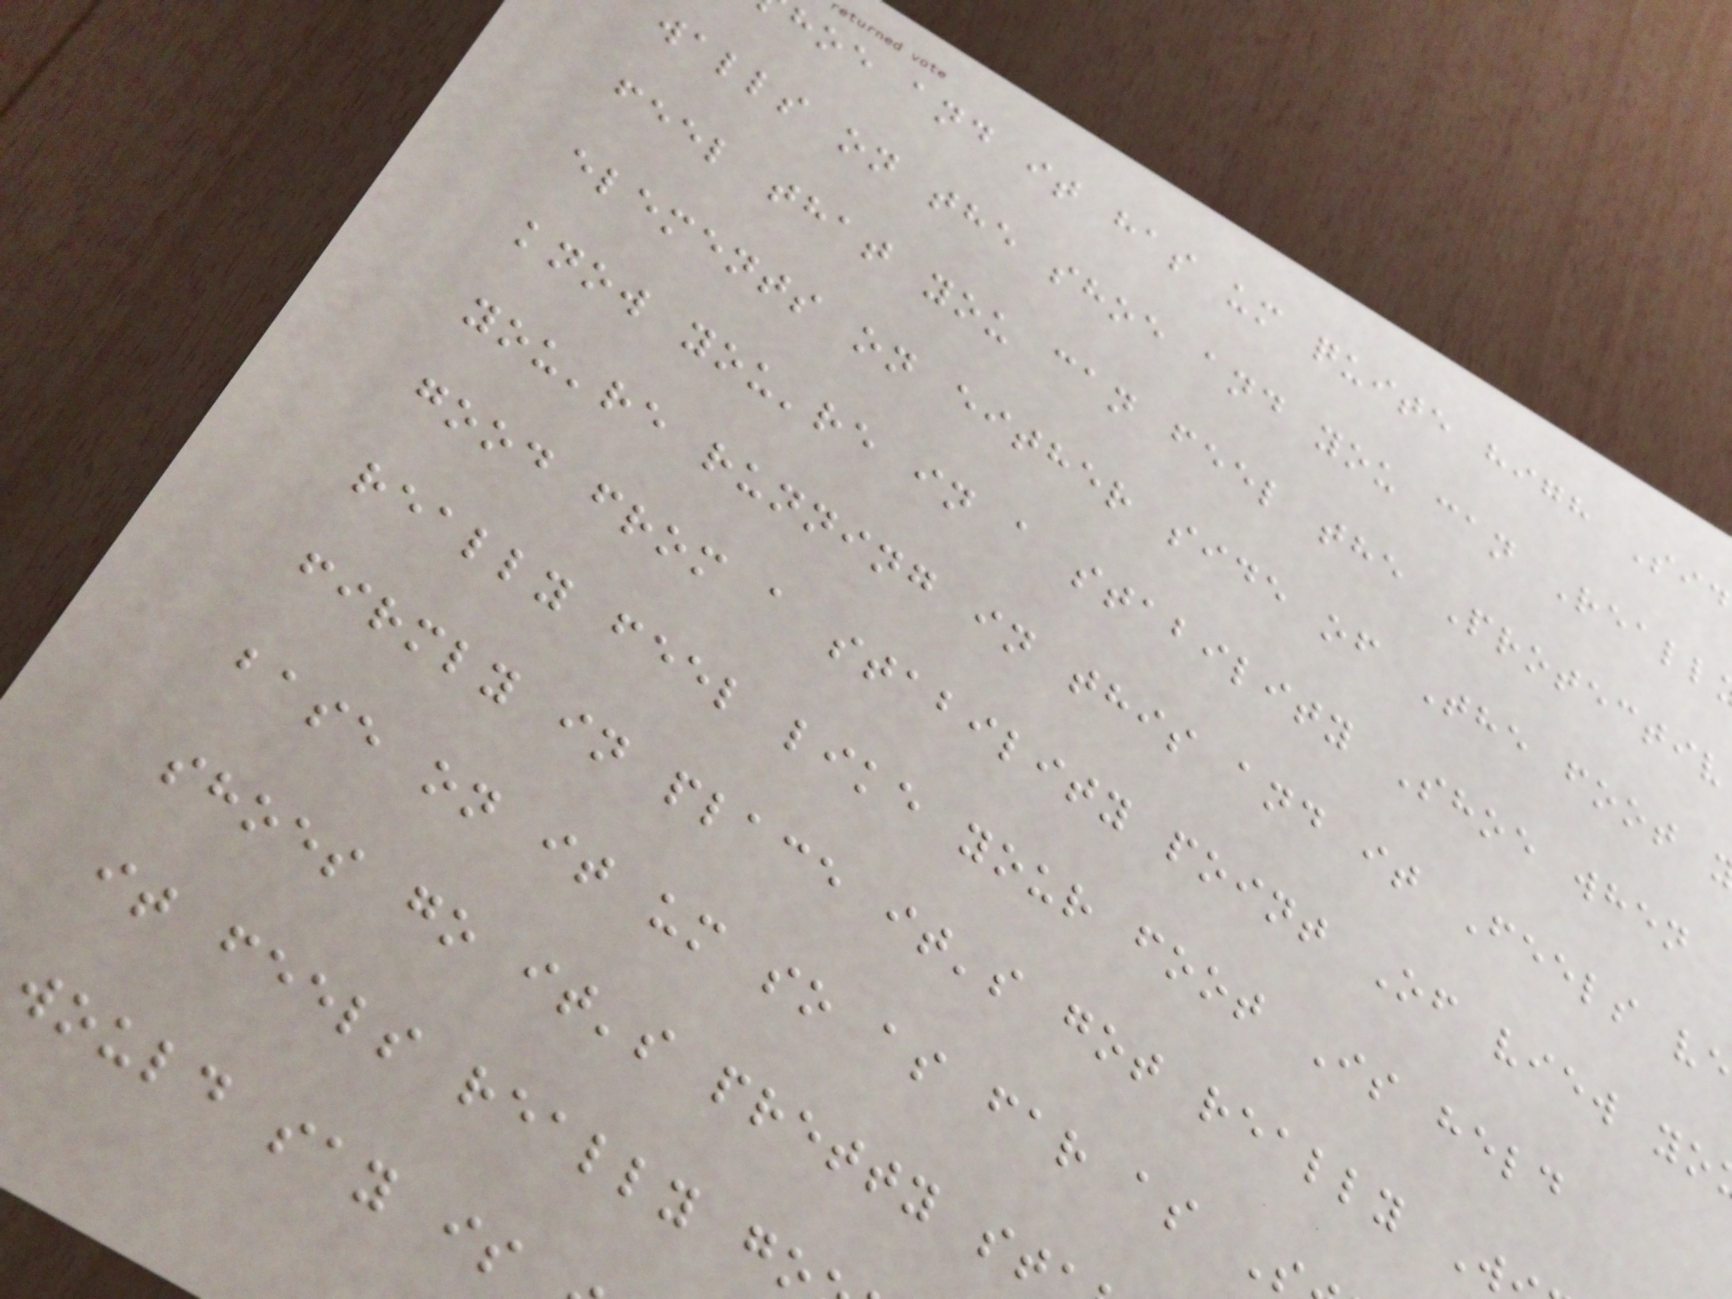hoe and it has um quite high Sid
walls on the shoe and you can Reall
feel that you can feel the Protectiv
elements on either side of The foot
know you're in a stability Shoe when
you're running in this and it Feels ve
good from a stability point Of view yo
really feel like your foot Is held
firmly in place it's got really W
base on it um so as far as
shoes go it's pretty st
it feels really go
would say is
